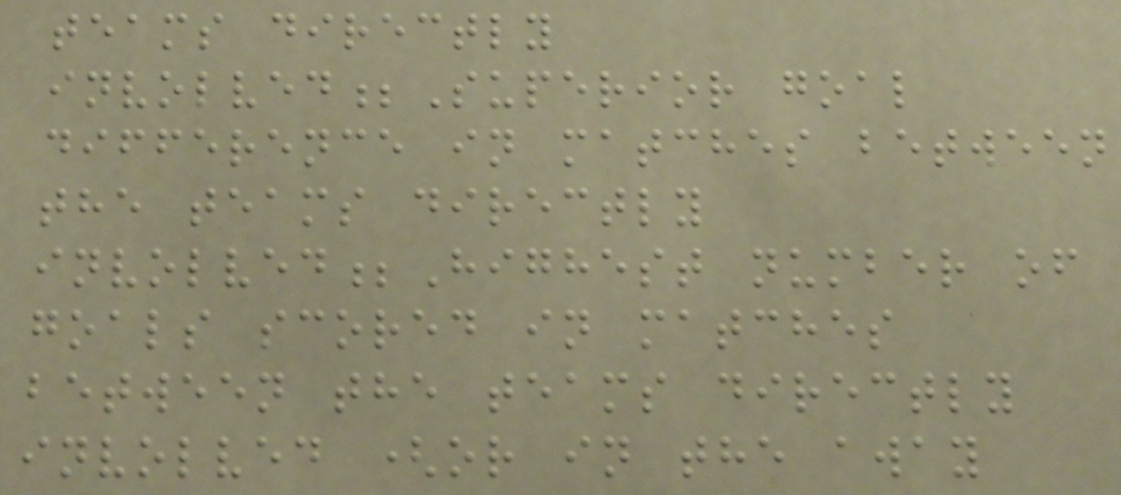teams directly
involved;Superior goal
difference in matches between
the teams directly
involved;Highest number of
goals scored in matches
between the teams directly
involved (or in the away
